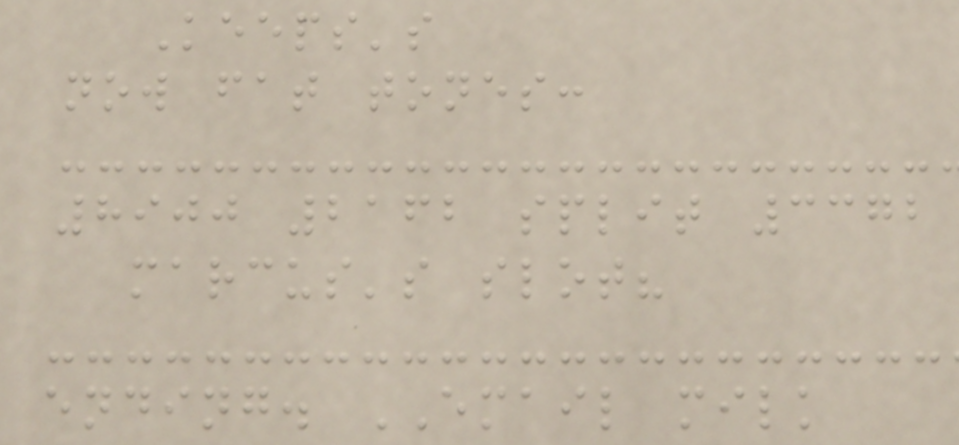Keeps's
now fat tones:
8900 2162 split 3372
marcus's slot?
ending. EMAIL milk
